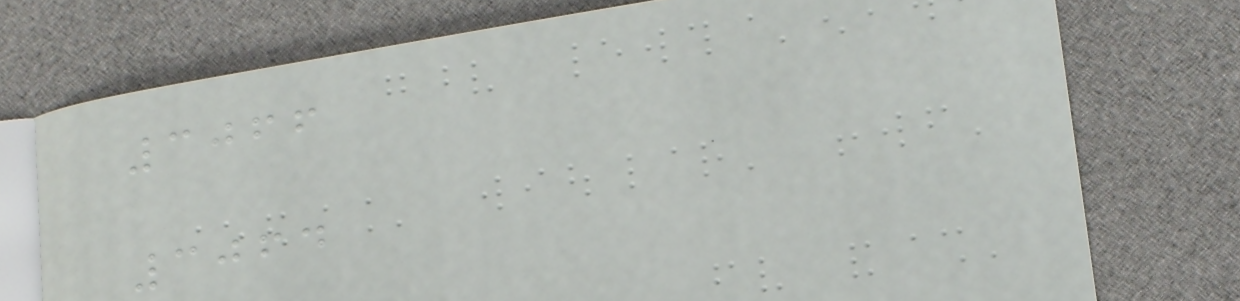3066
3064
